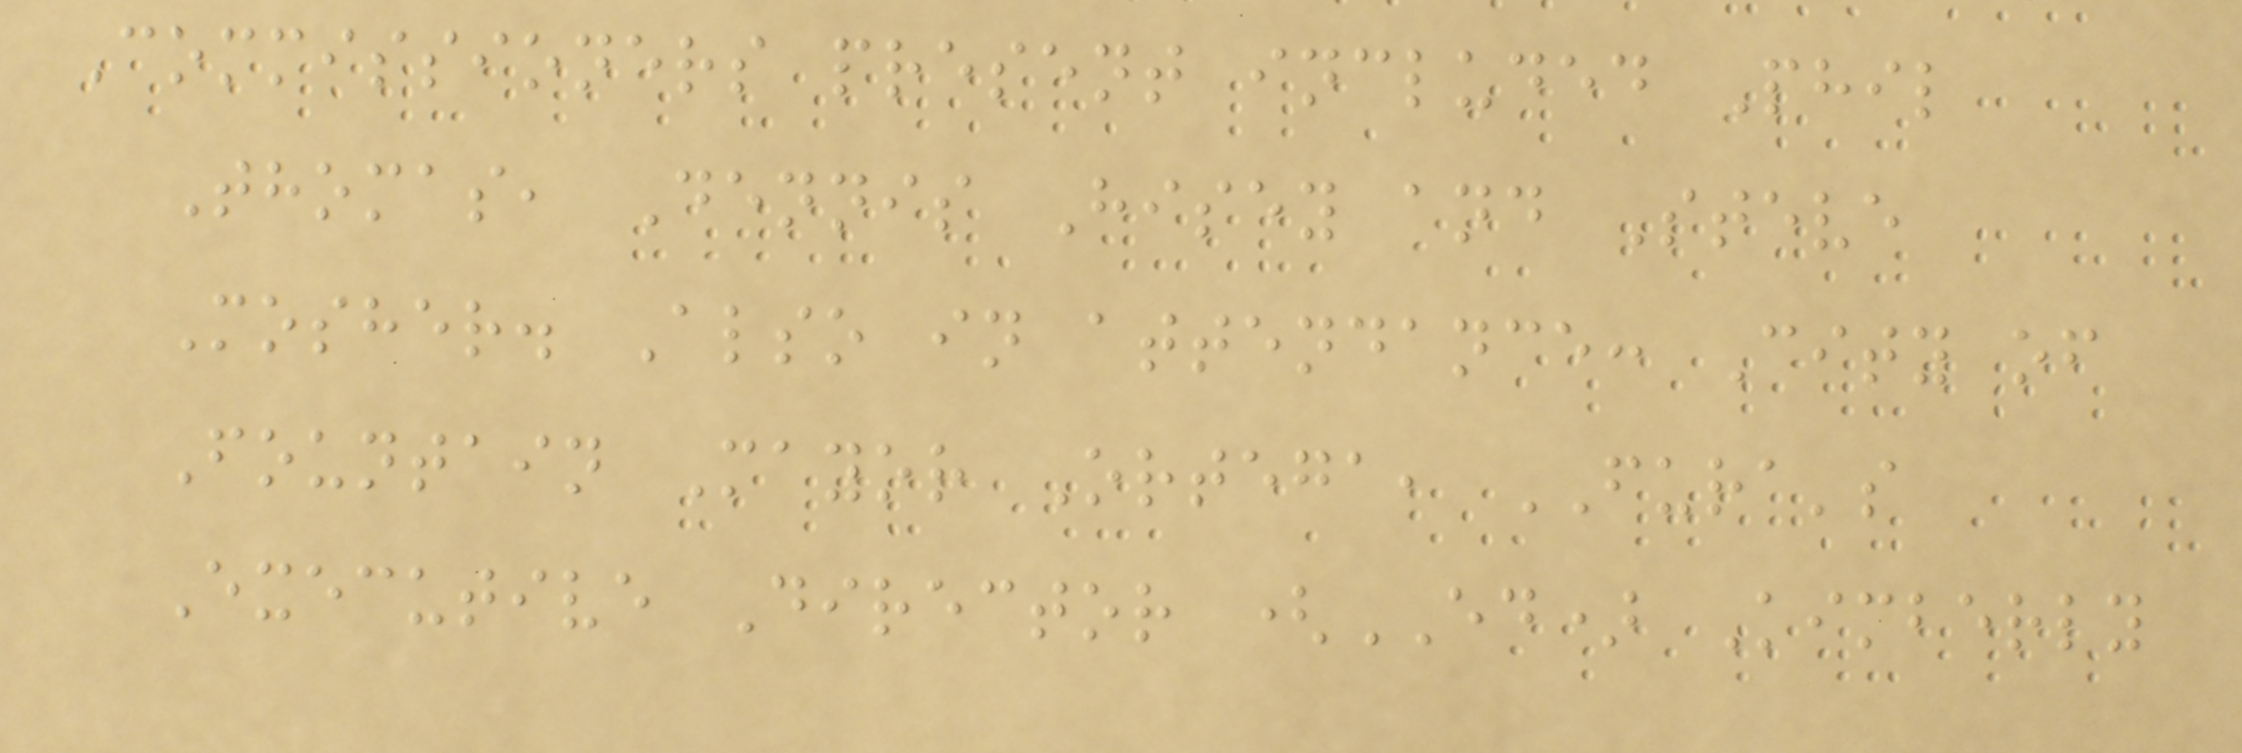Commissioners present included Phil
Thomas, Dennis Hisey and Steve
Mosher. Also in attendance: City of
Fountain Mayor Ortega, FURA's
Executive Director (ED) Kimberly
